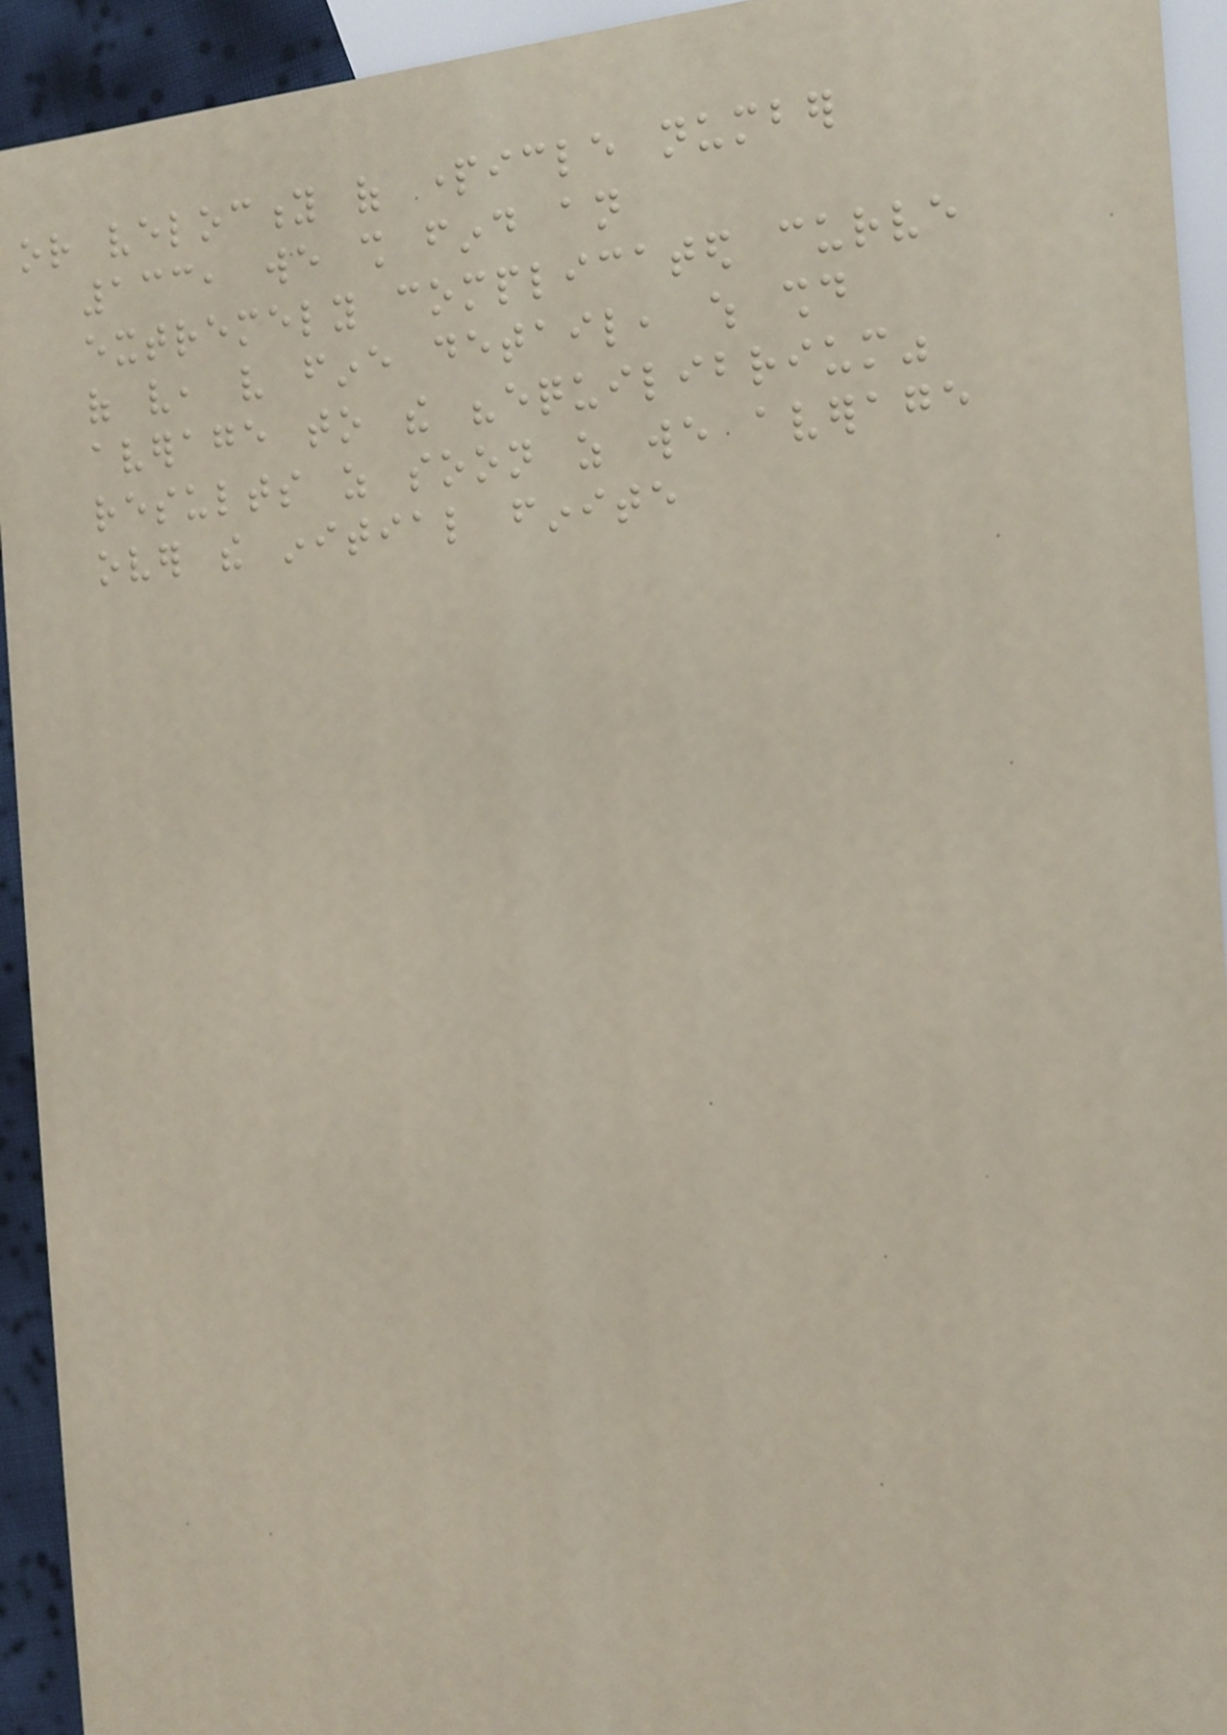or velocity of particle number
133, we shall find an
extremely complicated curve
of very, very fine detail, which should
average to the "equilibrium"
results as soon as we average
over the initial finite
